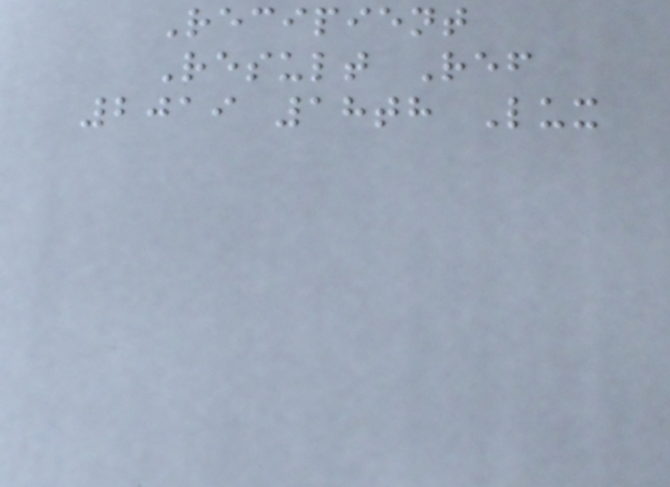Recipient
Result Ref
2019 18th Lux
